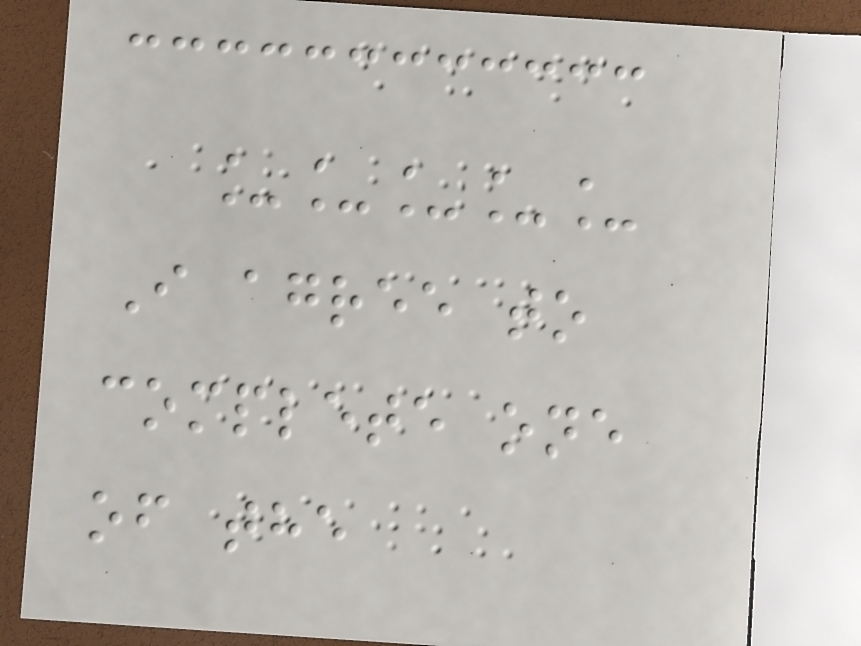_____
I agree to
complete one
of the
